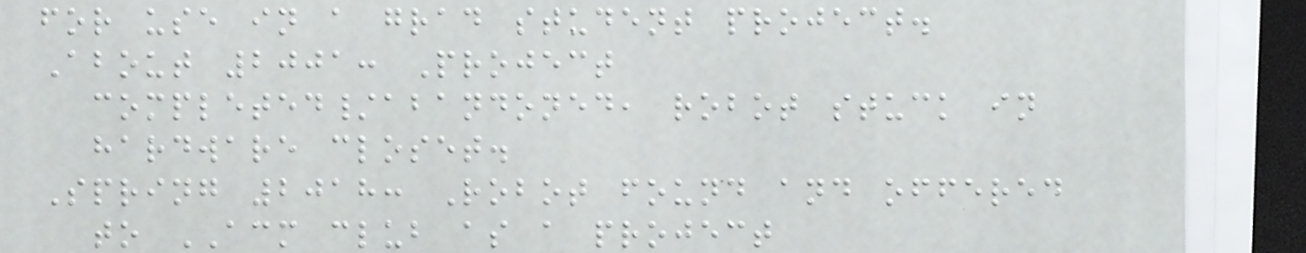for use in a grad student project.
About 2001: Project
completed/abandoned, robot stuck in
hardware closet.
Spring 2018: Robot found and offered
to ACM club as a project
